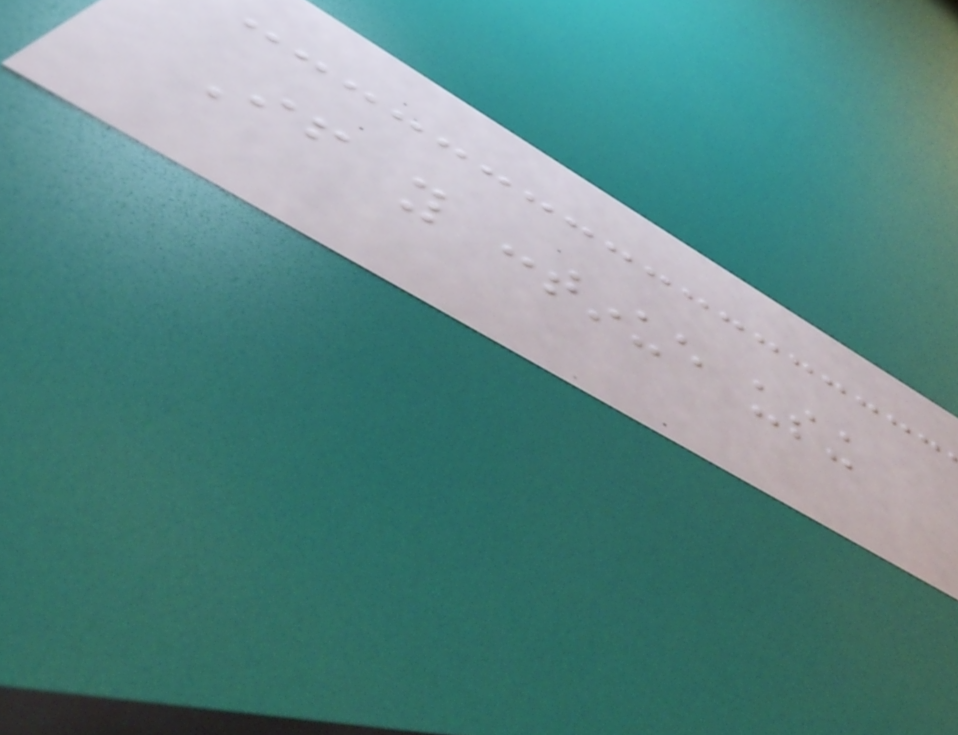If you continue using
